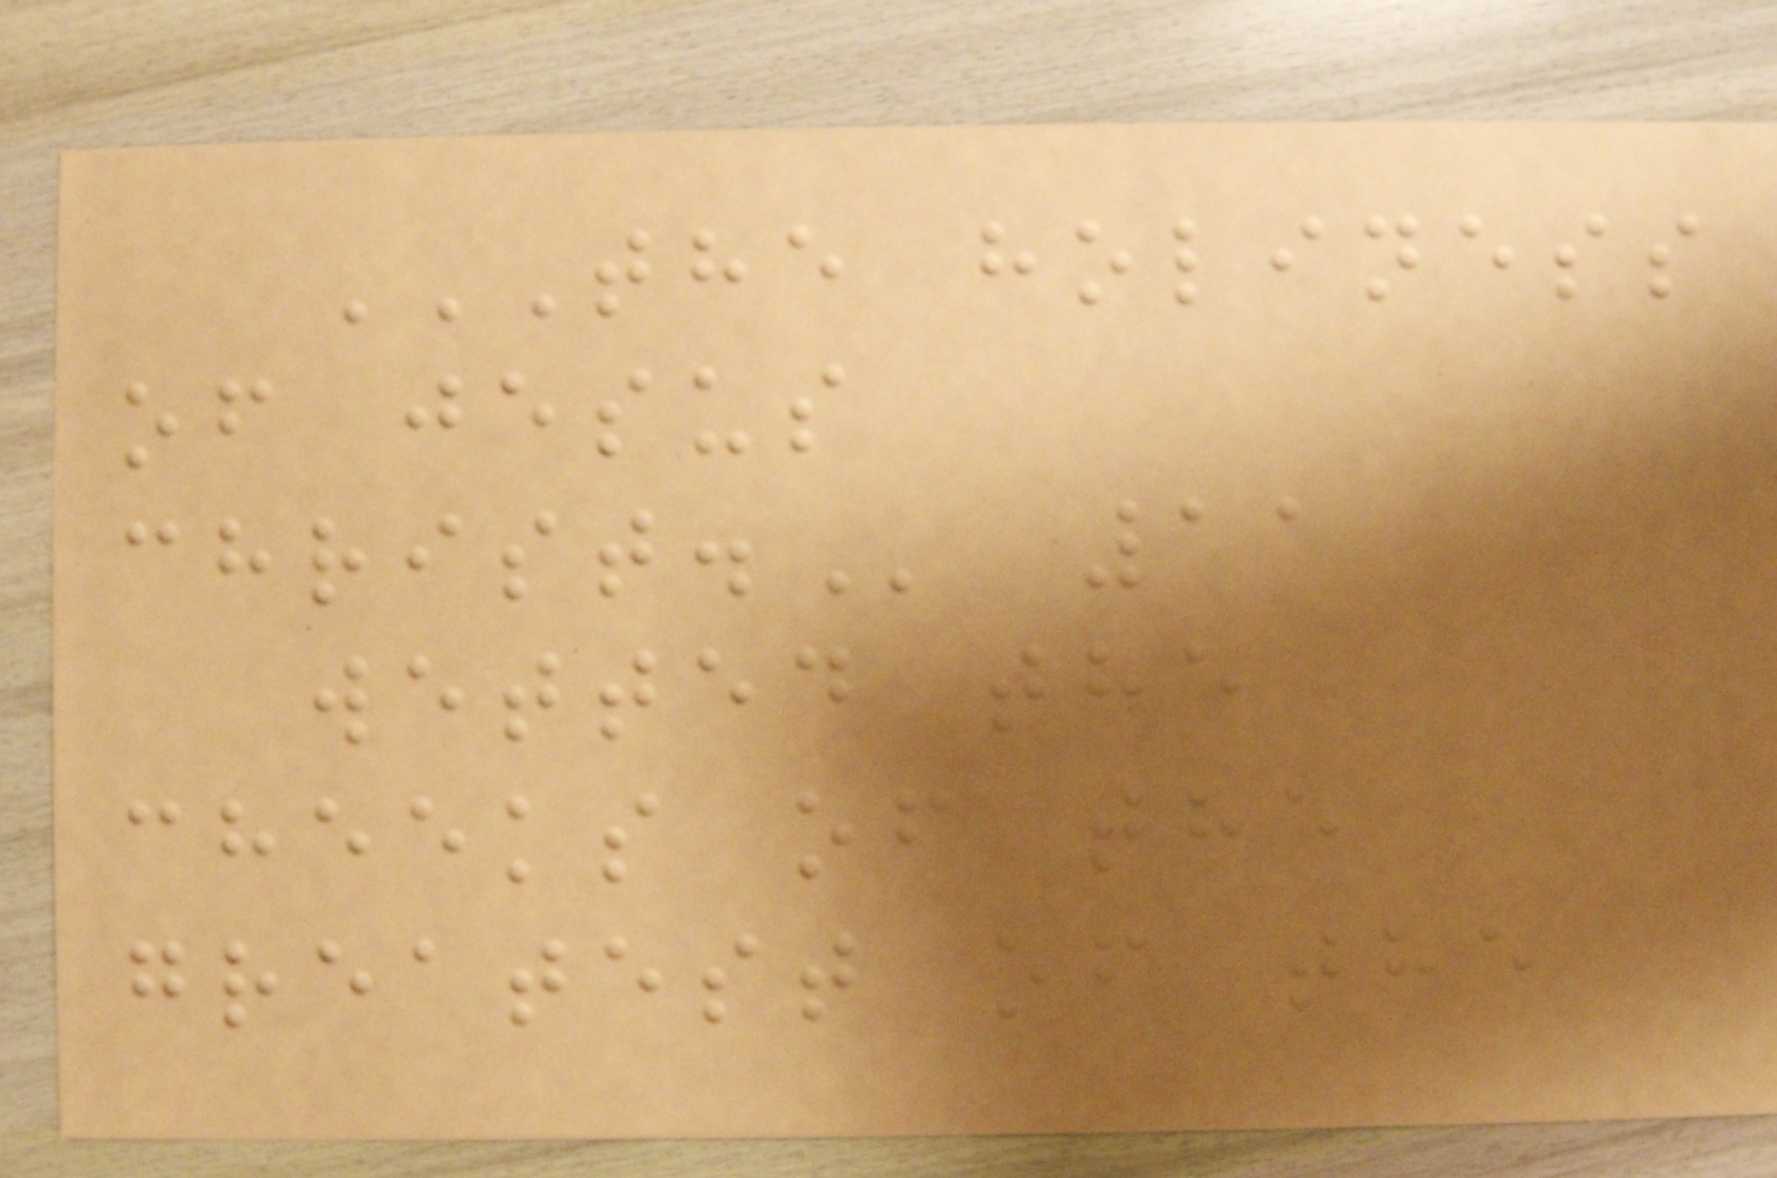THE HOLINESS
OF JESUS
CHRIST. 11
wetted the
cheeks of the
greatest of the
